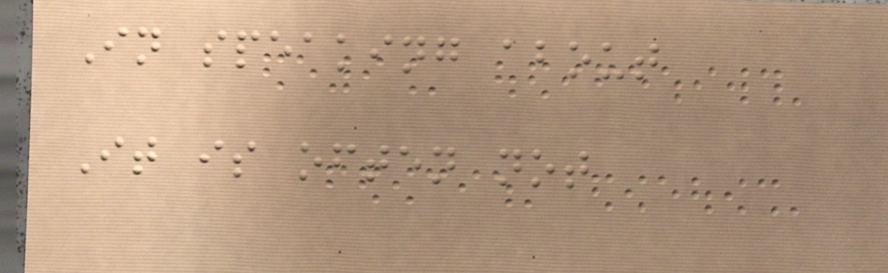In speaking about
It is often not
